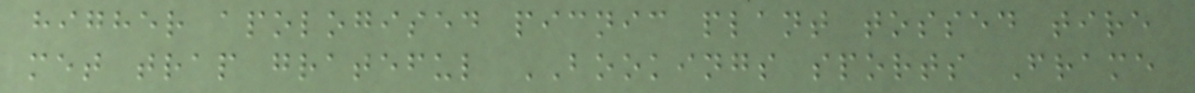higher apologised picnic plant tossed tire
met trap grateful BOOKINGS sports Frame
